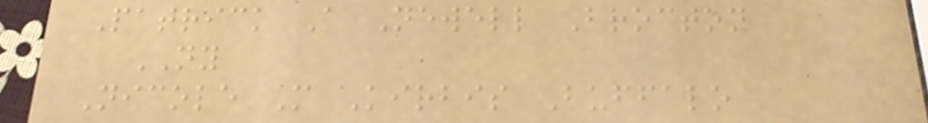Patrick A Newell Brocton
NY
Nicole M Kirbis Buffalo
